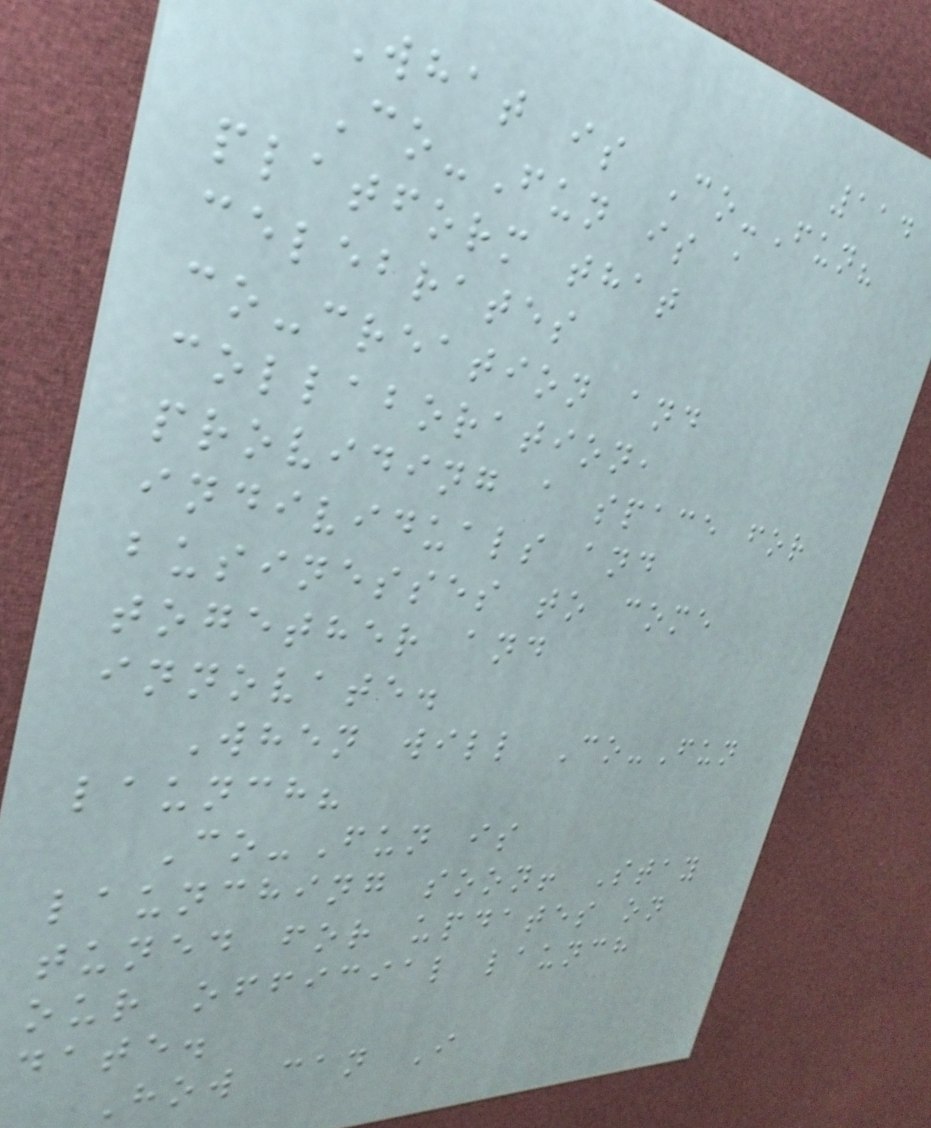114
What is Co-Fun?
Co-Fun is a
platform that
celebrates
co-creation and
collaboration,
providing a space for
individuals and
businesses to come
together and
innovate.
When will Co-Fun
launch?
Co-Fun is
launching soon! Stay
tuned for updates on
our official launch
date.
How can I
